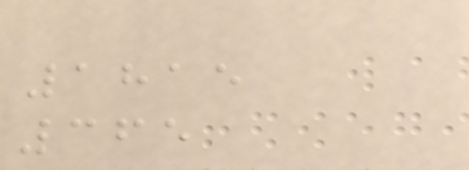1815
365
